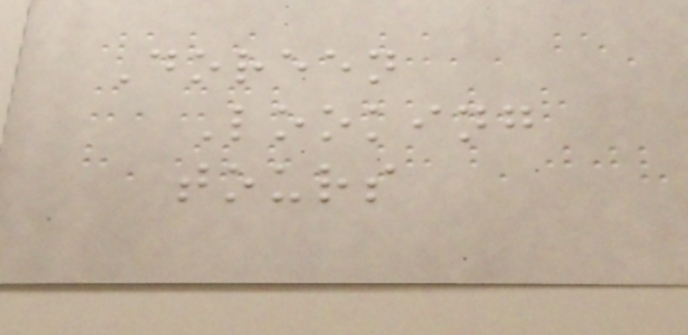Doreen
Looking
tours
